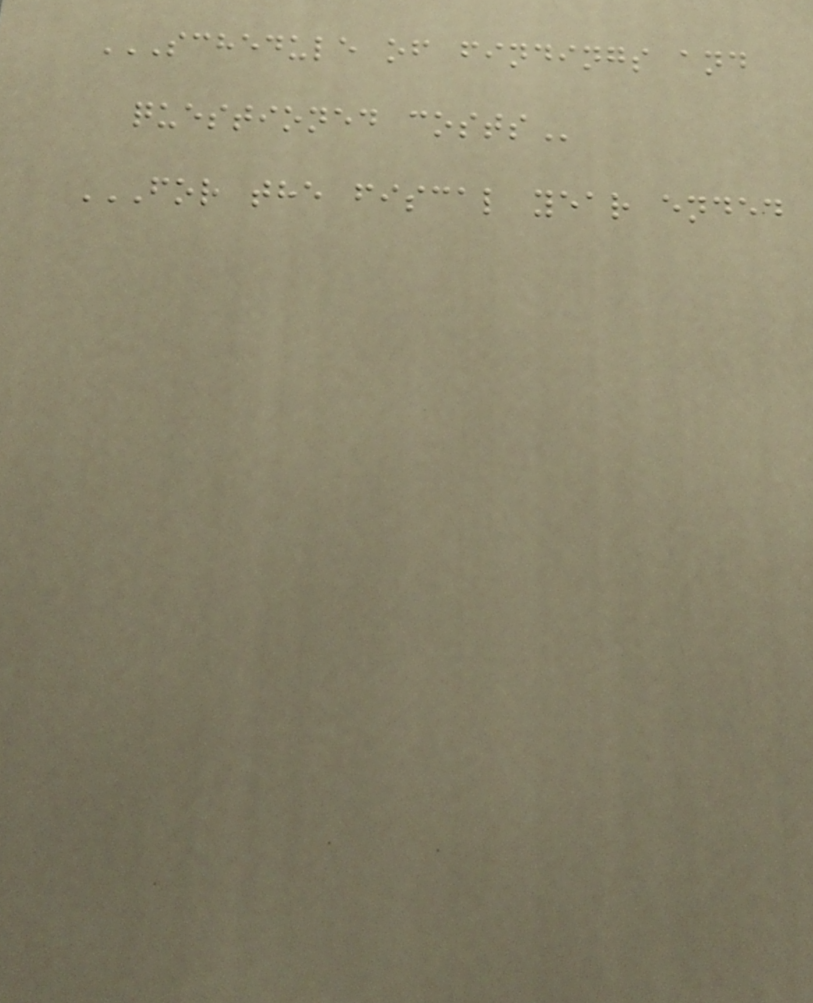SCHEDULE OF FINDINGS AND
QUESTIONED COSTS
FOR THE FISCAL YEAR ENDED
